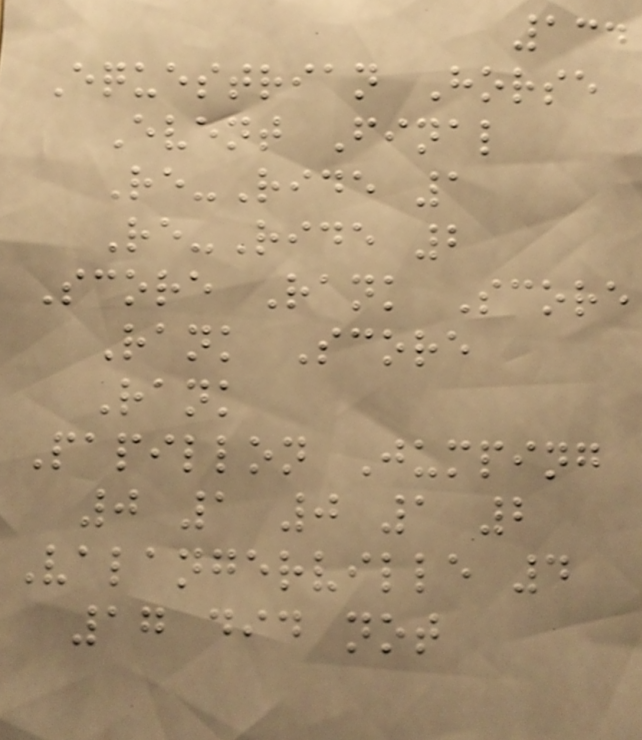134
Equestrian Horse
Event Final
Re-Ride 1
Re-Ride 2
Score Rank Score
Rank Score
Rank
Papillon Jumping
0 1 0 1 2
Valangerville 4
17 did not
